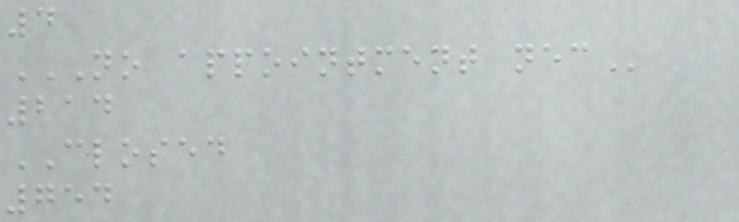4
NO APPOINTMENT NEC
214
CLOSED
754
